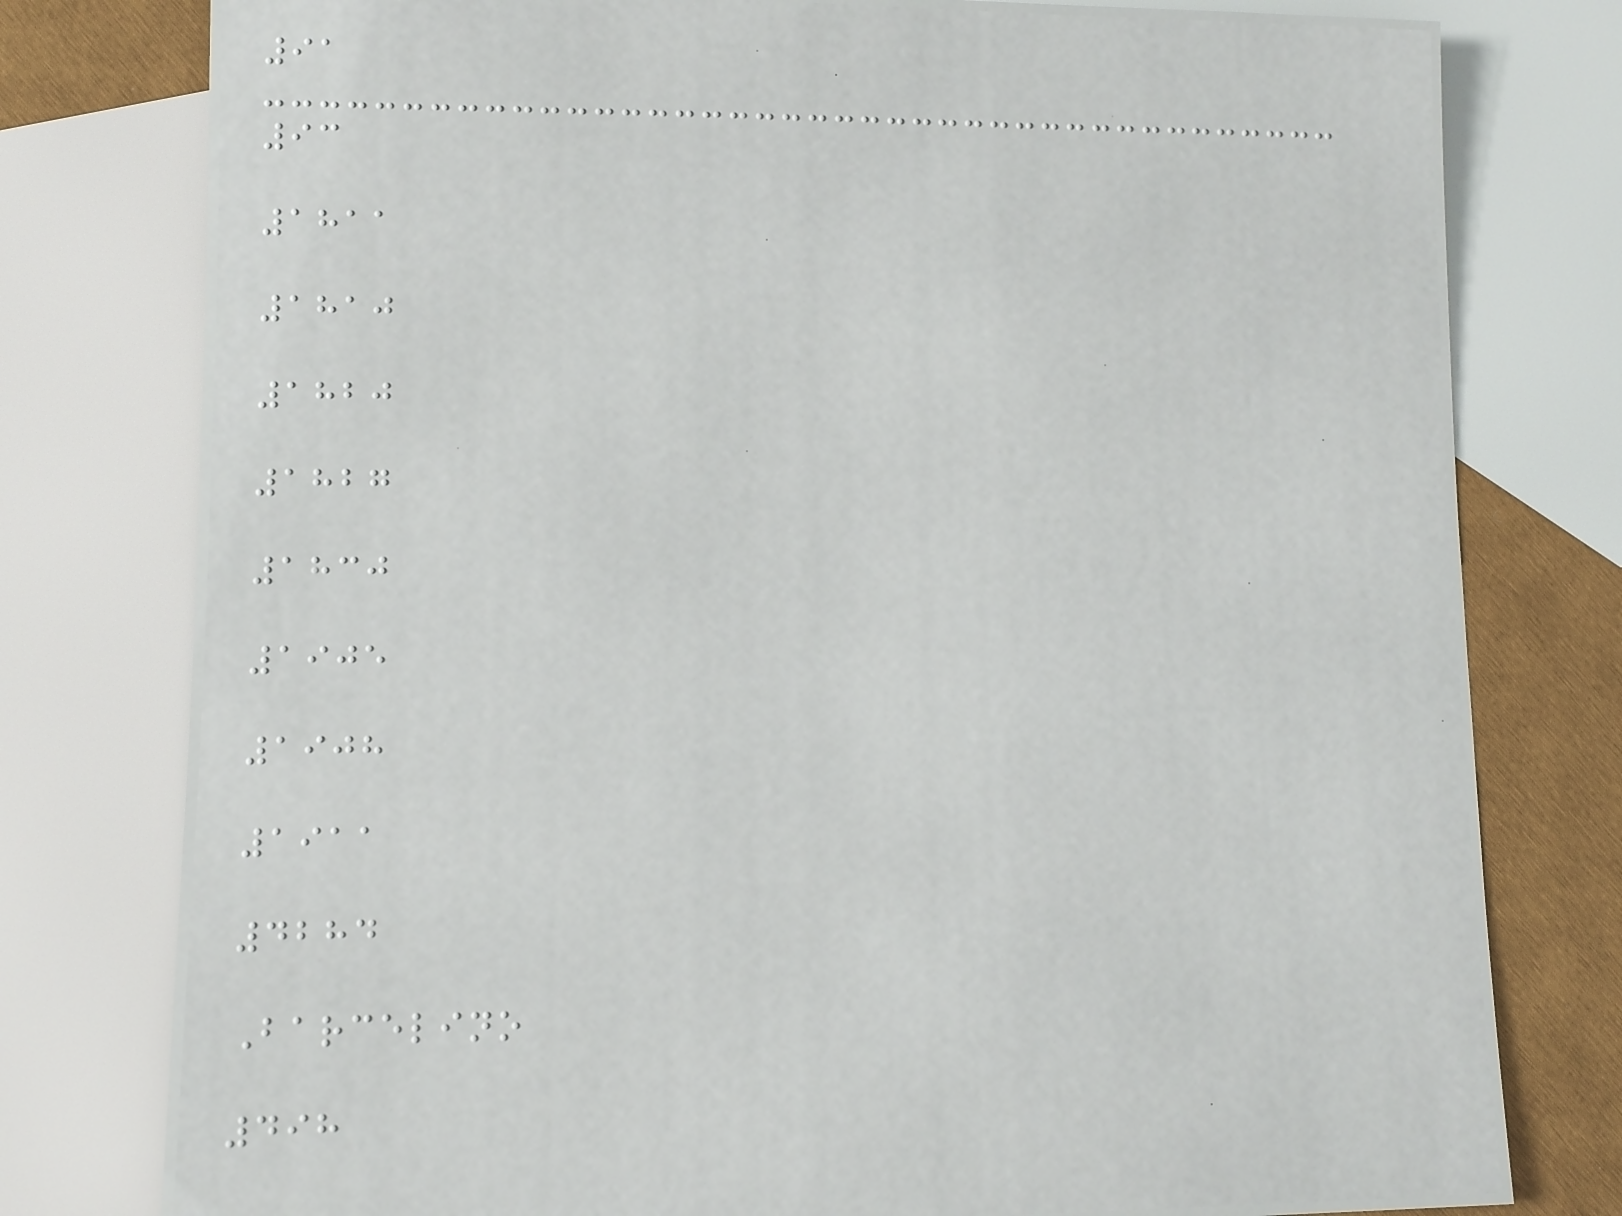91
93
1811
1810
1820
1827
1830
1905
1908
1911
4284
Barcelino
498
